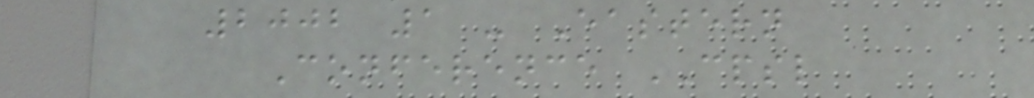2002 1 - Eastern
Conference CPSL
